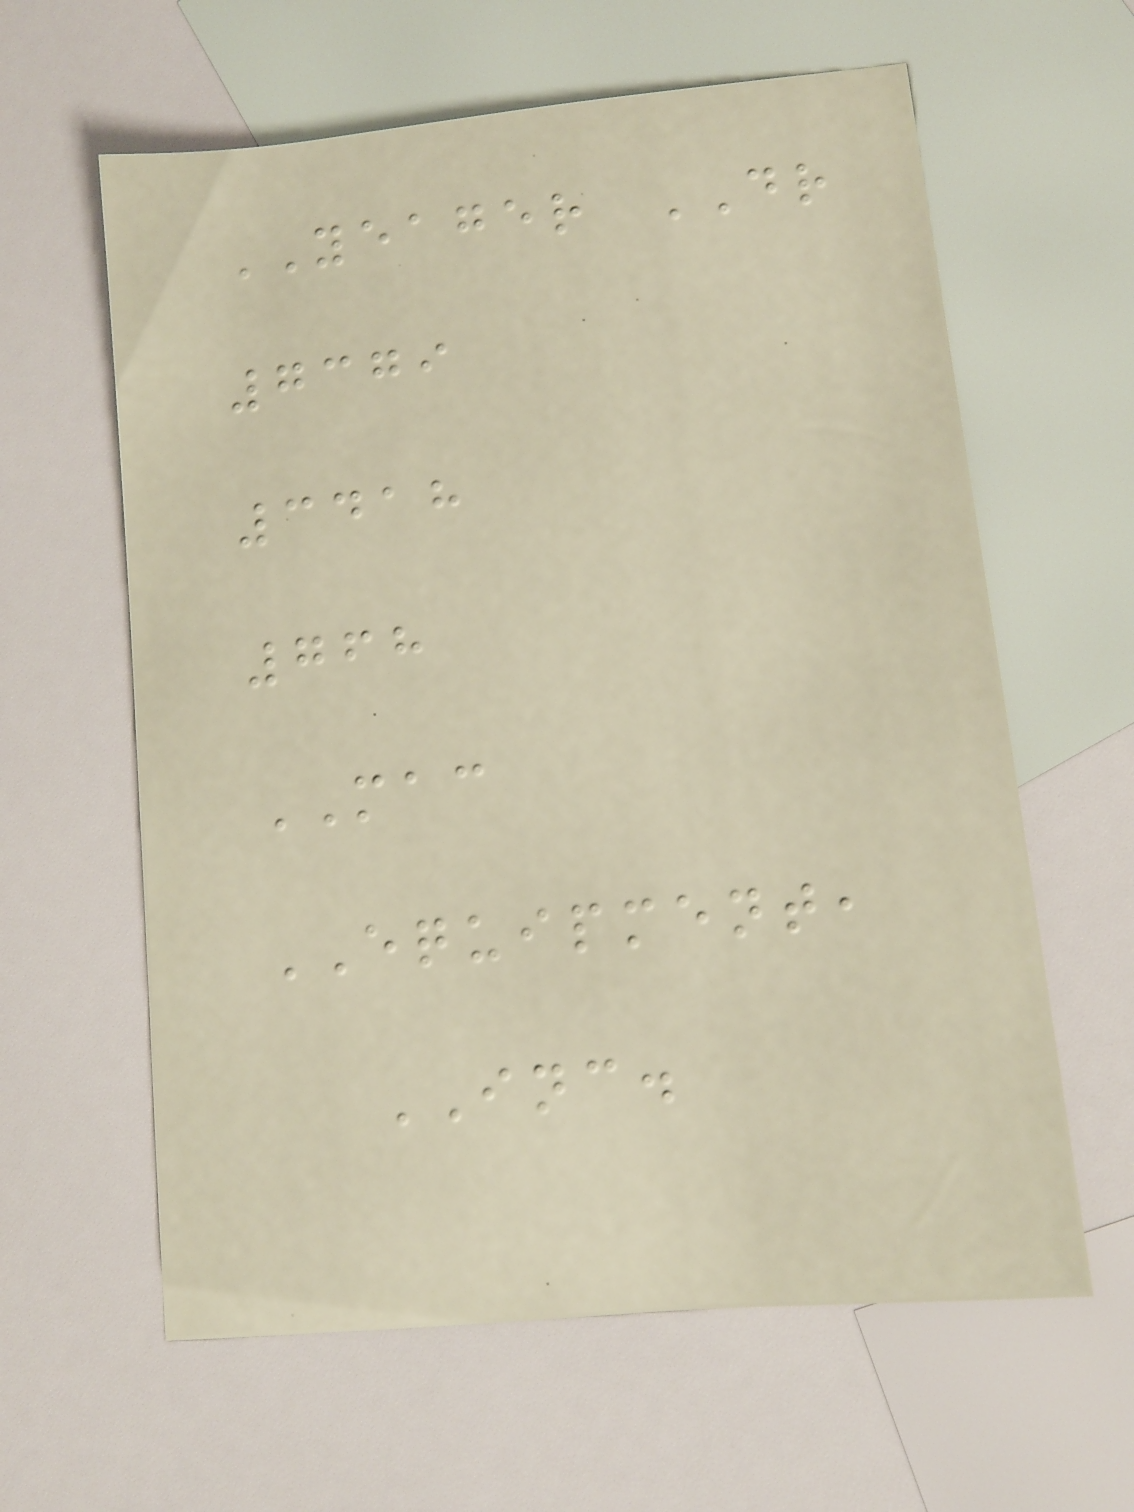YEAGER DR
7379
3418
768
MAC
EQUIPMENT,
INC.
